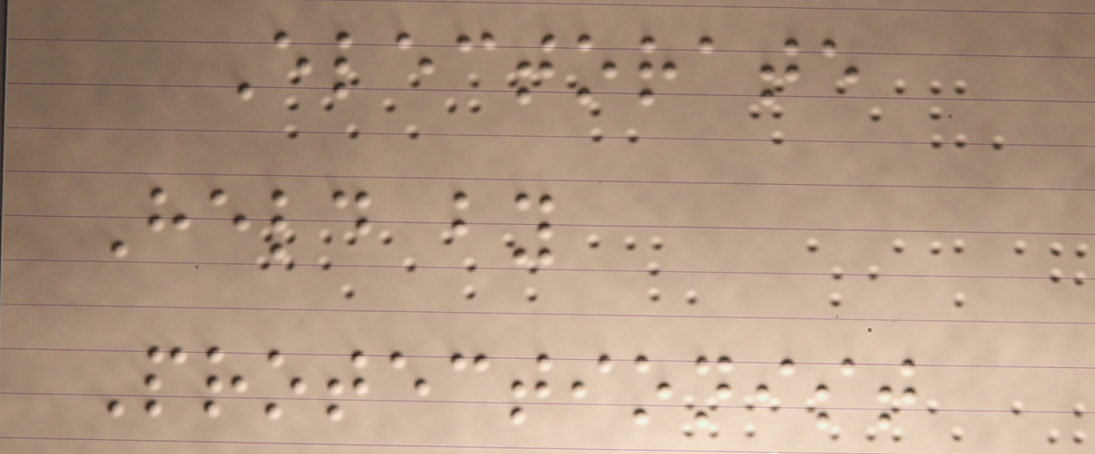Electorate
Held by
Protectionist
